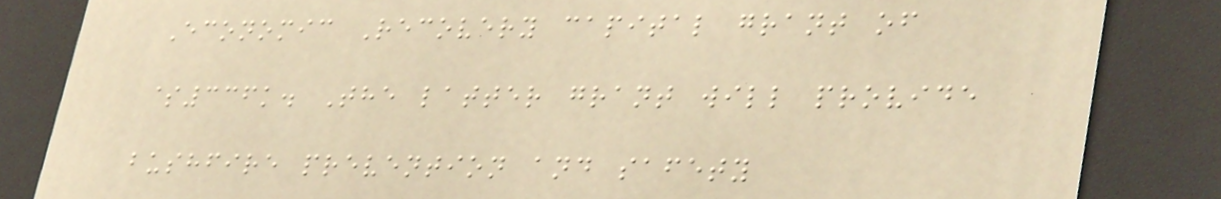Economic Recovery capital grant of
$336k. The latter grant will provide
bushfire prevention and safety
